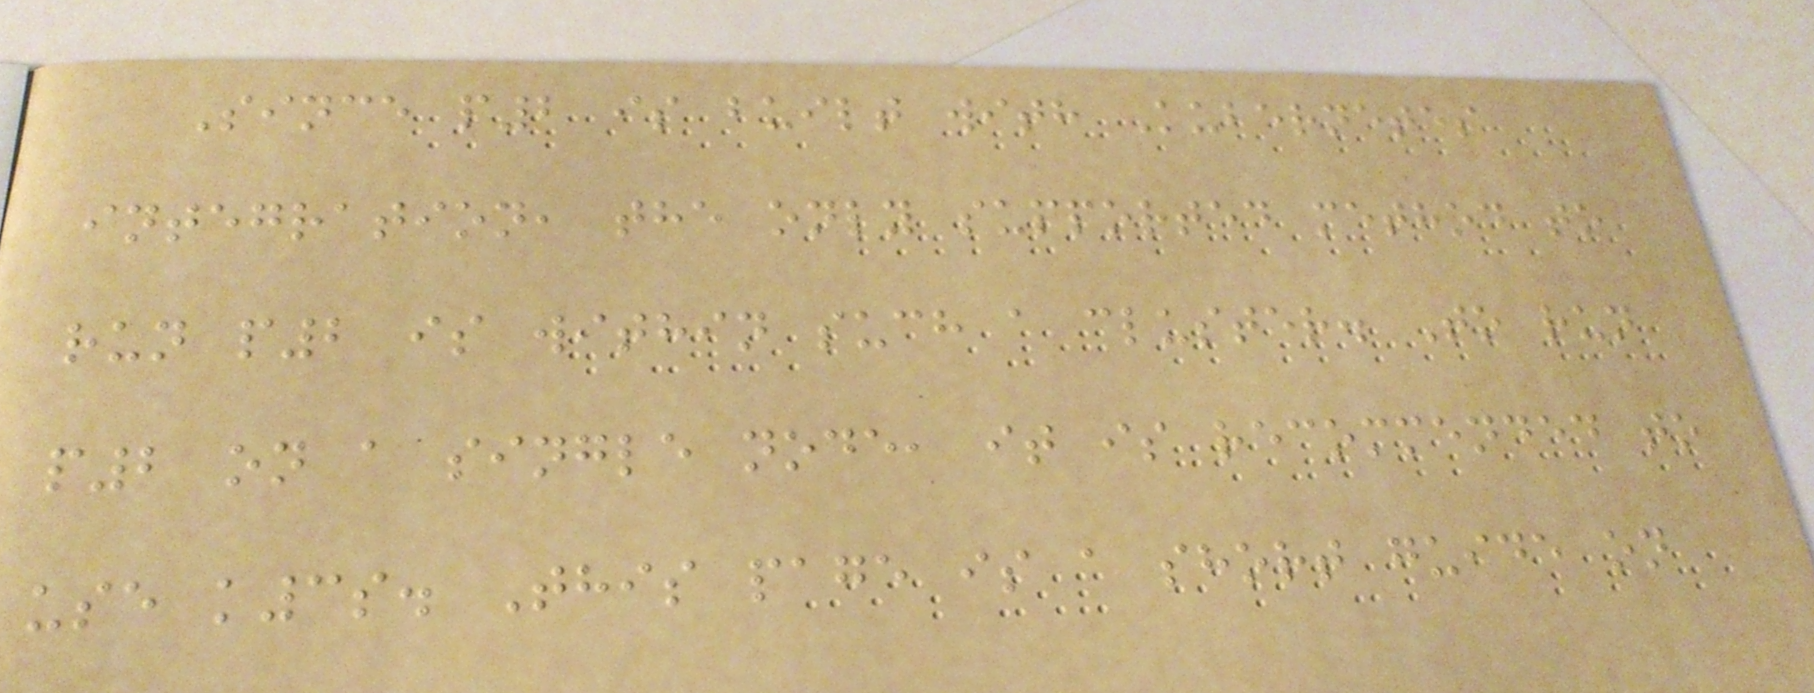Since p2 is built with Kubernetes
integration, the only supported method to
run p2 is within such a cluster. To run
p2 on a single node, it is recommended to
use k3s. This page is a short guide on
